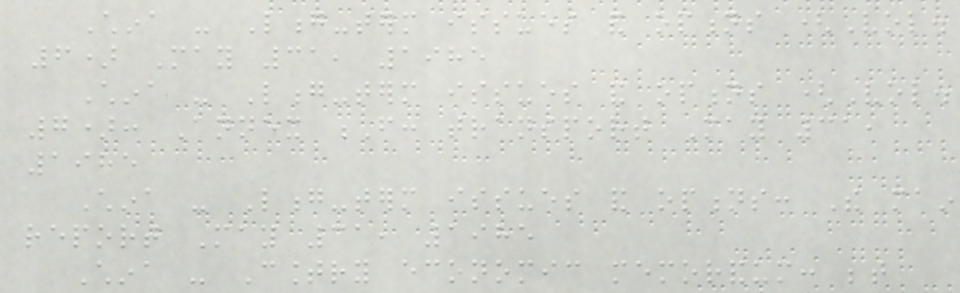China - Long-term issues and options (Vol.
6) May 31, 1985
China - Long-term issues and options (Vol.
7): Annex F: transport May 31,
1985
China - Long-term issues and options: The main
report May 31, 1985
China - Country economic memorandum: between
